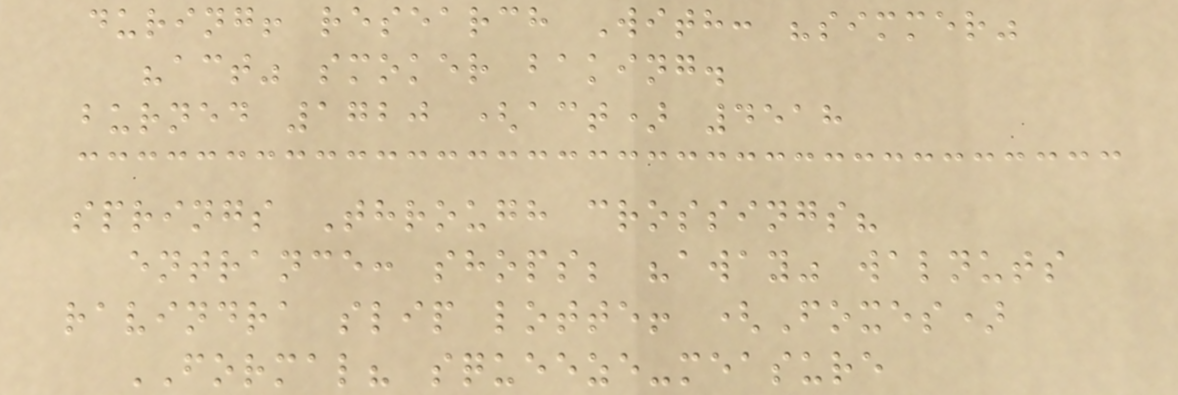during! research With: "simmer"
"act" smoker baking.
burned 1720 (act) 4518
springs Through crossings?
entrance: shops; "away" walnuts
ravindra slip lotte! (Foxes)
FORMAL? squeeze-measure
